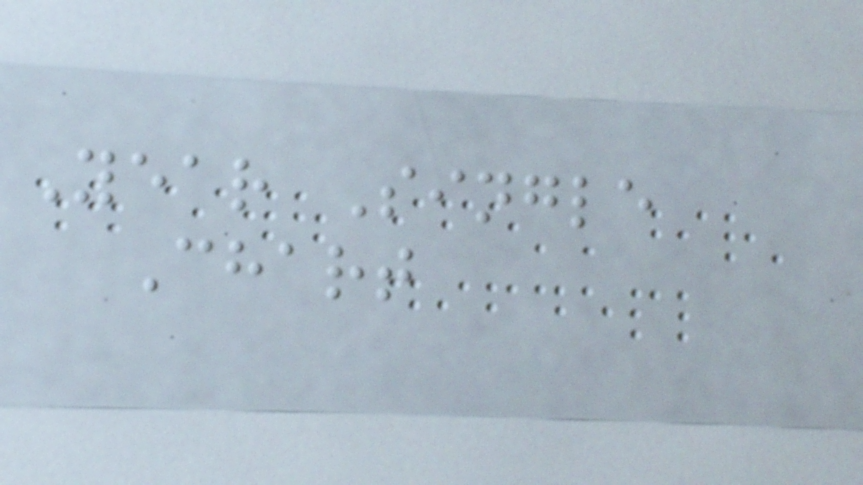Year Single
Chart
